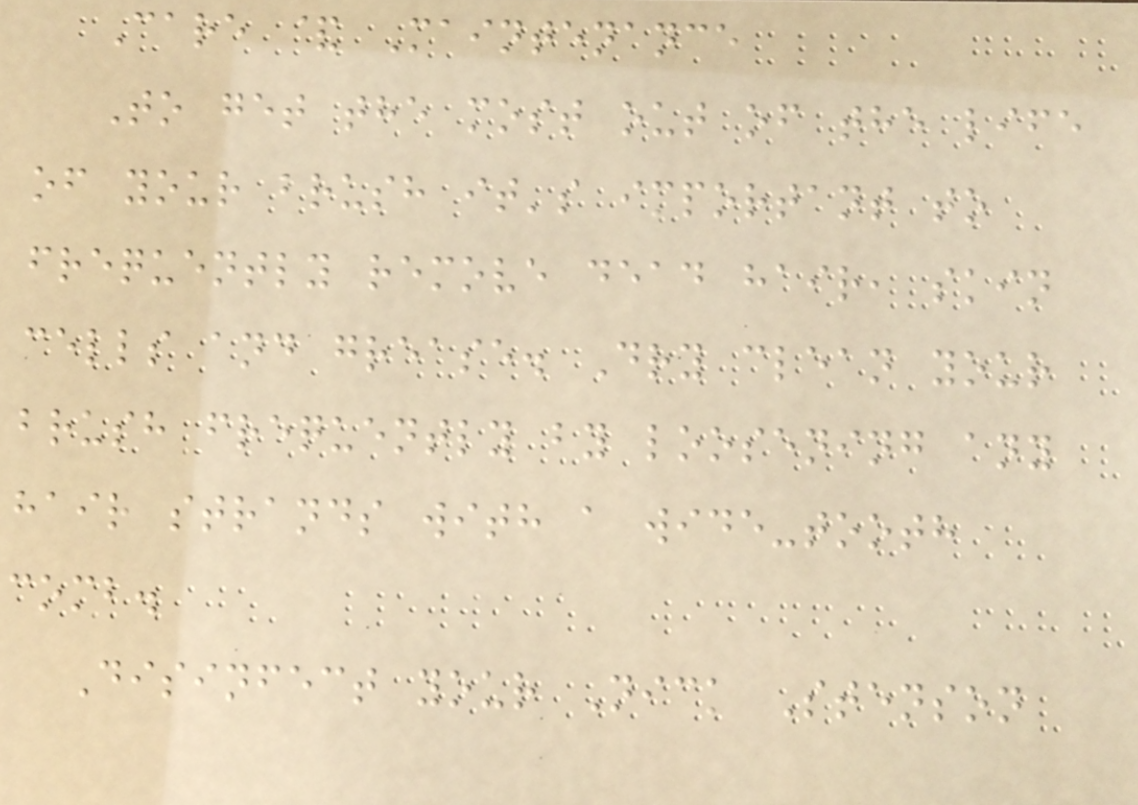Care & Maintenance
To get the most out of the life
of your brush it's important to
frequently remove dead hair, skin
cells and grease. Dry clean your
brush frequently by loosening any
hair strands with a wide-tooth
comb.
Disinfect your Nick Stenson
